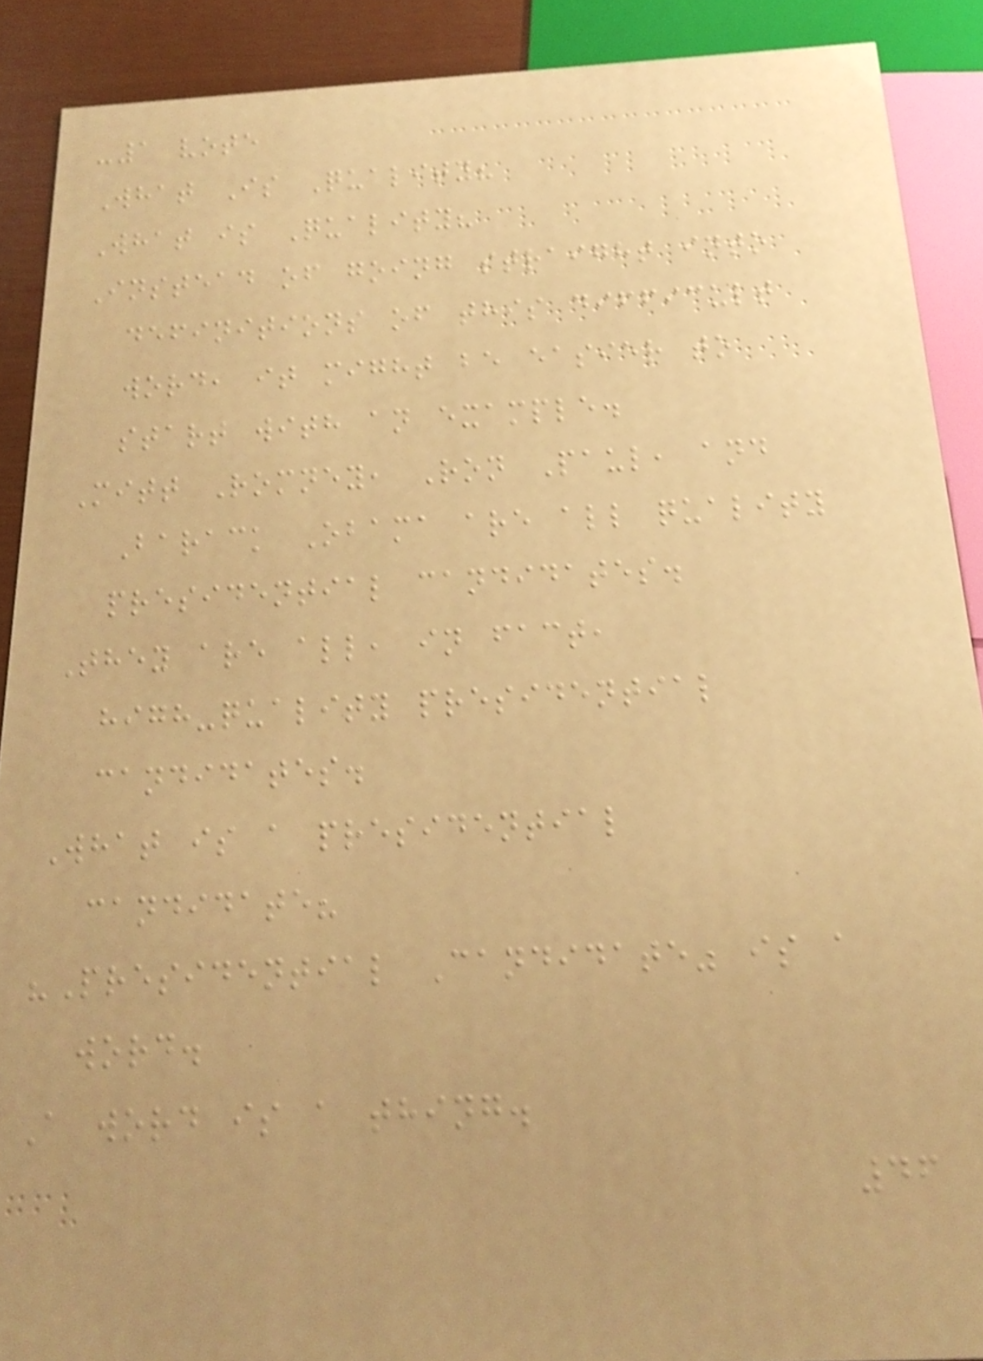-1 vote
What Is Quality?
What is Quality?
Instead of going straight into
definitions of this difficult
word, it might be easier to
start with an example.
Mitt Romney, Ron Paul, and
Barack Obama are all quality
presidential candidates.
They are all, in fact,
high-quality presidential
candidates.
What is a presidential
candidate?
"Presidential Candidate" is a
word.
A word is a thing.
46
